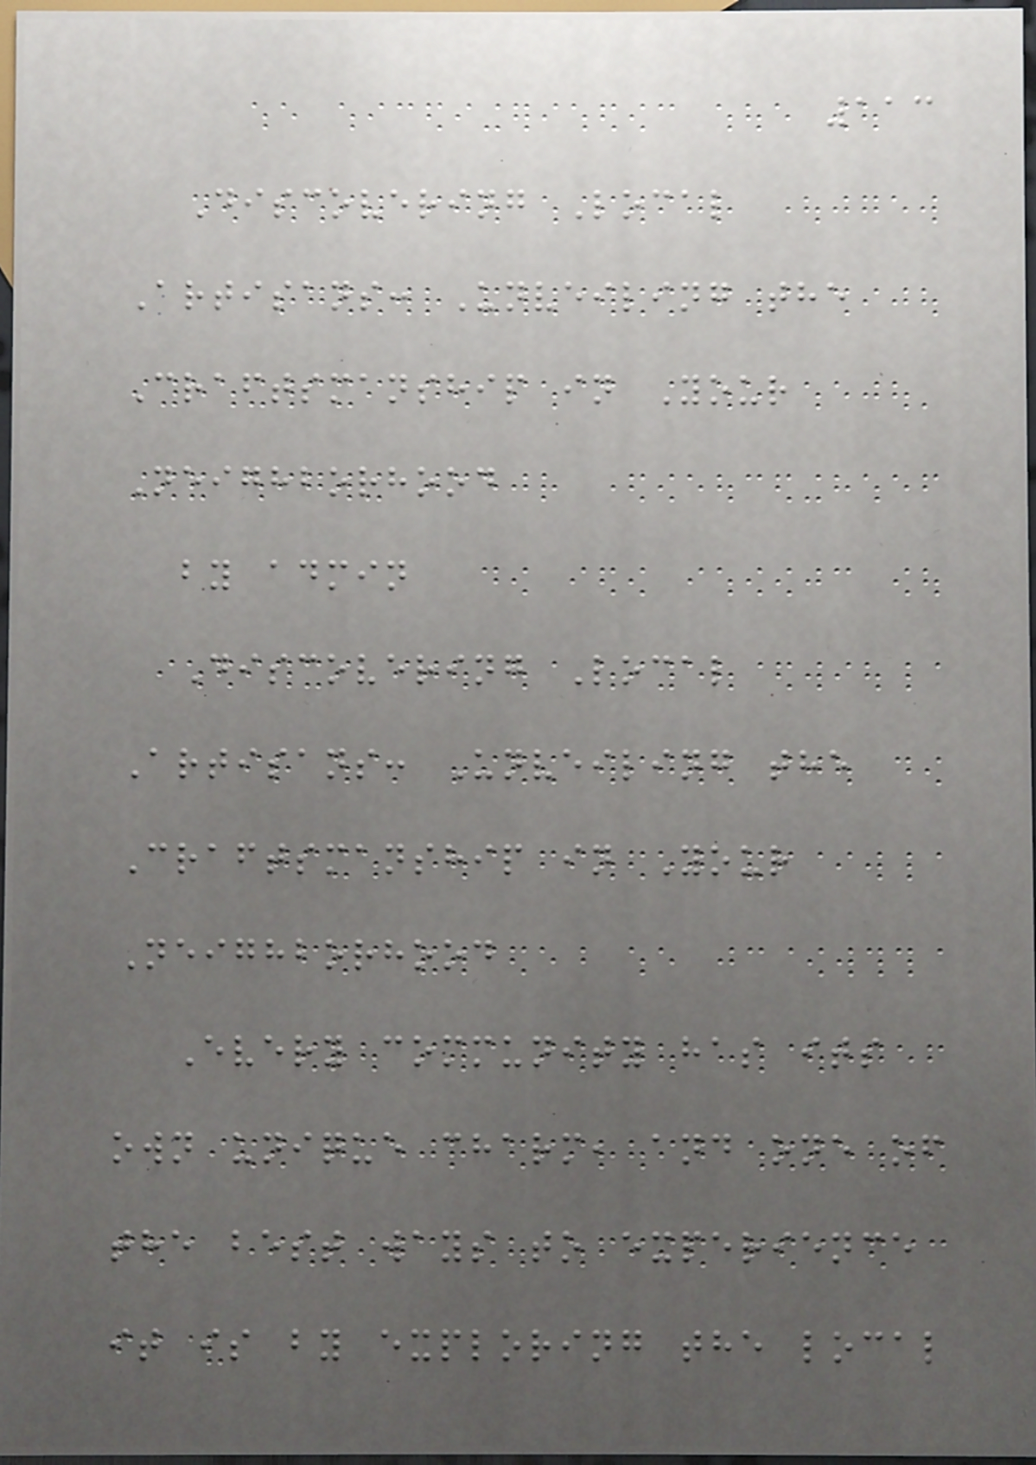113
Discovering Local
Artisans: Unveiling the
Craftsmanship in Your
Neighborhood
by admin
Discovering Local
Artisans: Unveiling the
Craftsmanship in Your
Neighborhood
Every community has its
own unique charm, and one of
the best ways to experience
it is by exploring the local
